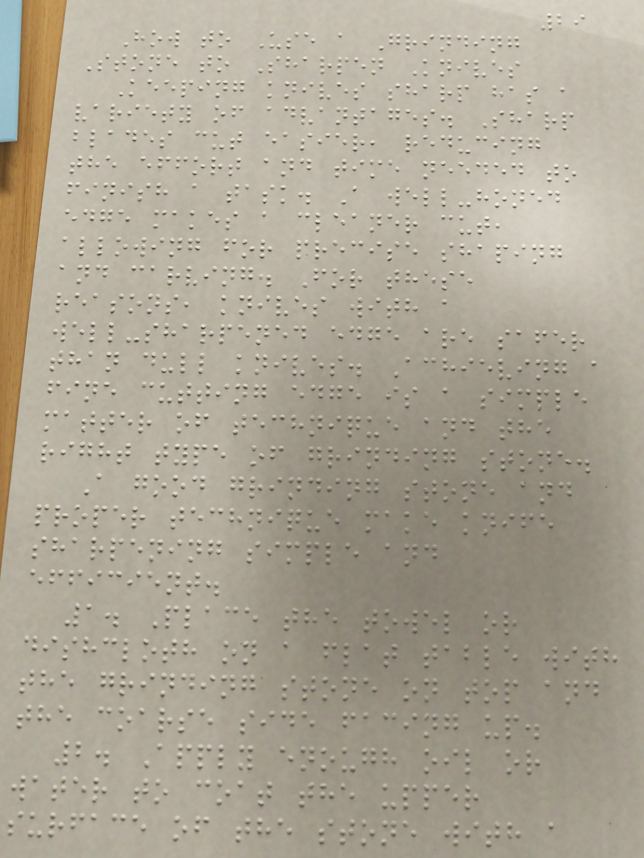29
How to Use a Grinding
Stone to Sharpen Knives
Keeping knives sharp has a
variety of advantages. Sharp
blades cut easier, reducing
the effort and time needed to
finish a task. A well-honed
edge makes a cleaner cut,
allowing for precise shaping
and carving. For these
reasons, knives with a
well-sharpened edge are safer
than dull knives. Achieving a
fine cutting edge is a simple
matter of technique and the
right type of grinding stone.
A good grinding stone and
proper technique make knife
sharpening simple and
efficient.
1. Place the towel or
dishcloth on a flat table with
the grinding stone on top and
the coarse side facing up.
2. Apply enough oil or
water to coat the upper
surface of the stone with a
